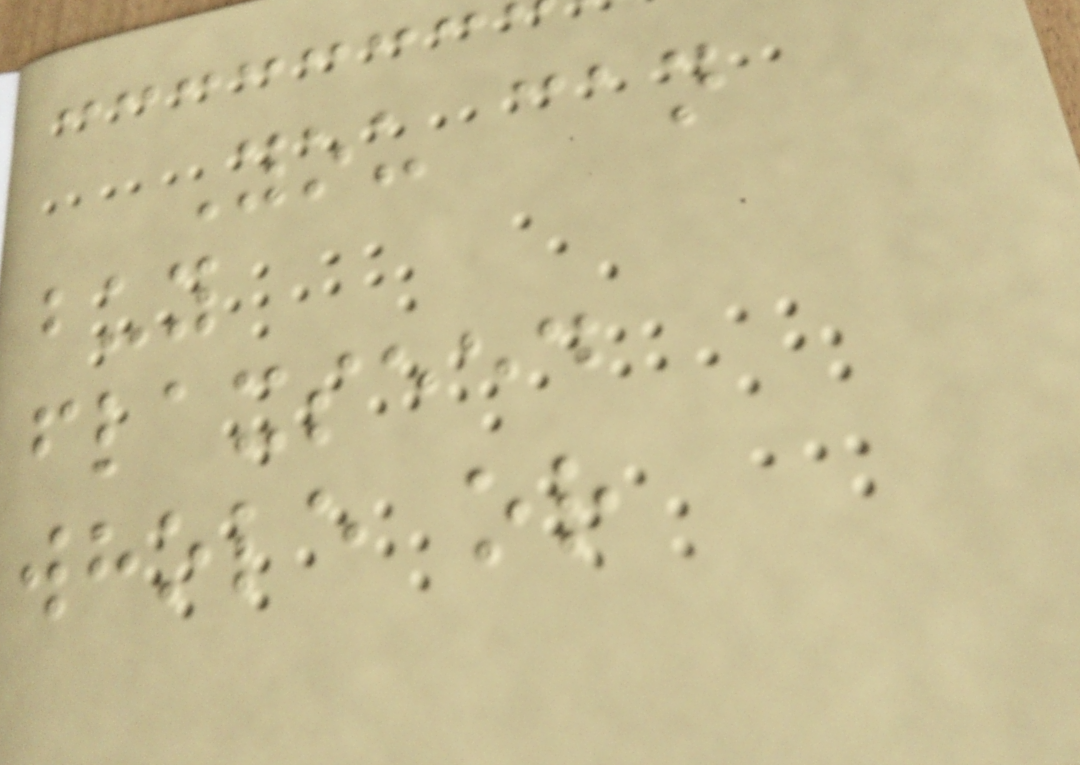You can
buy
flaxseed
whole or
